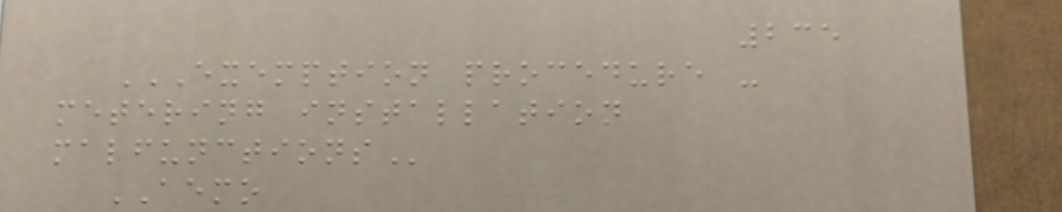235
EXEMPTION PROCEDURE -
METERING INSTALLATION
MALFUNCTIONS
AEMO
